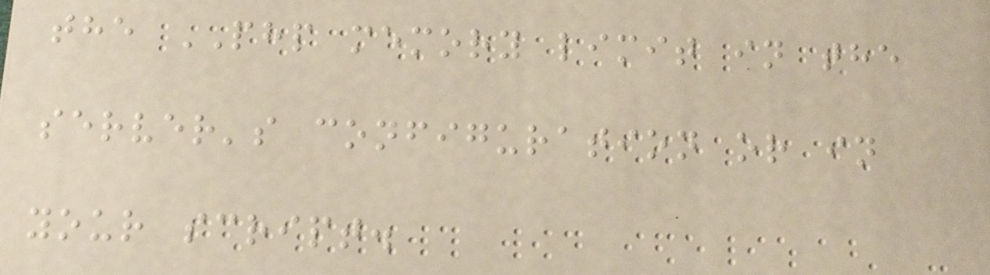the PHP memory limit in the
server's configuration or in
your script.
